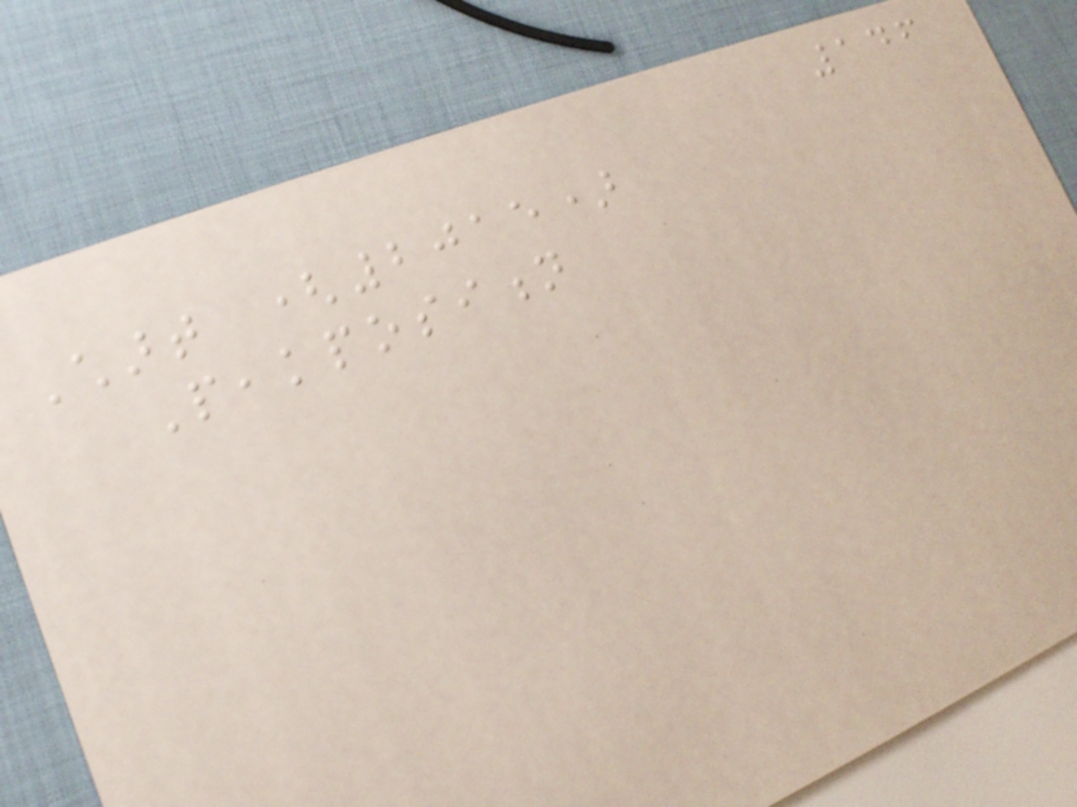146
Chart (2015)
Peakposition
